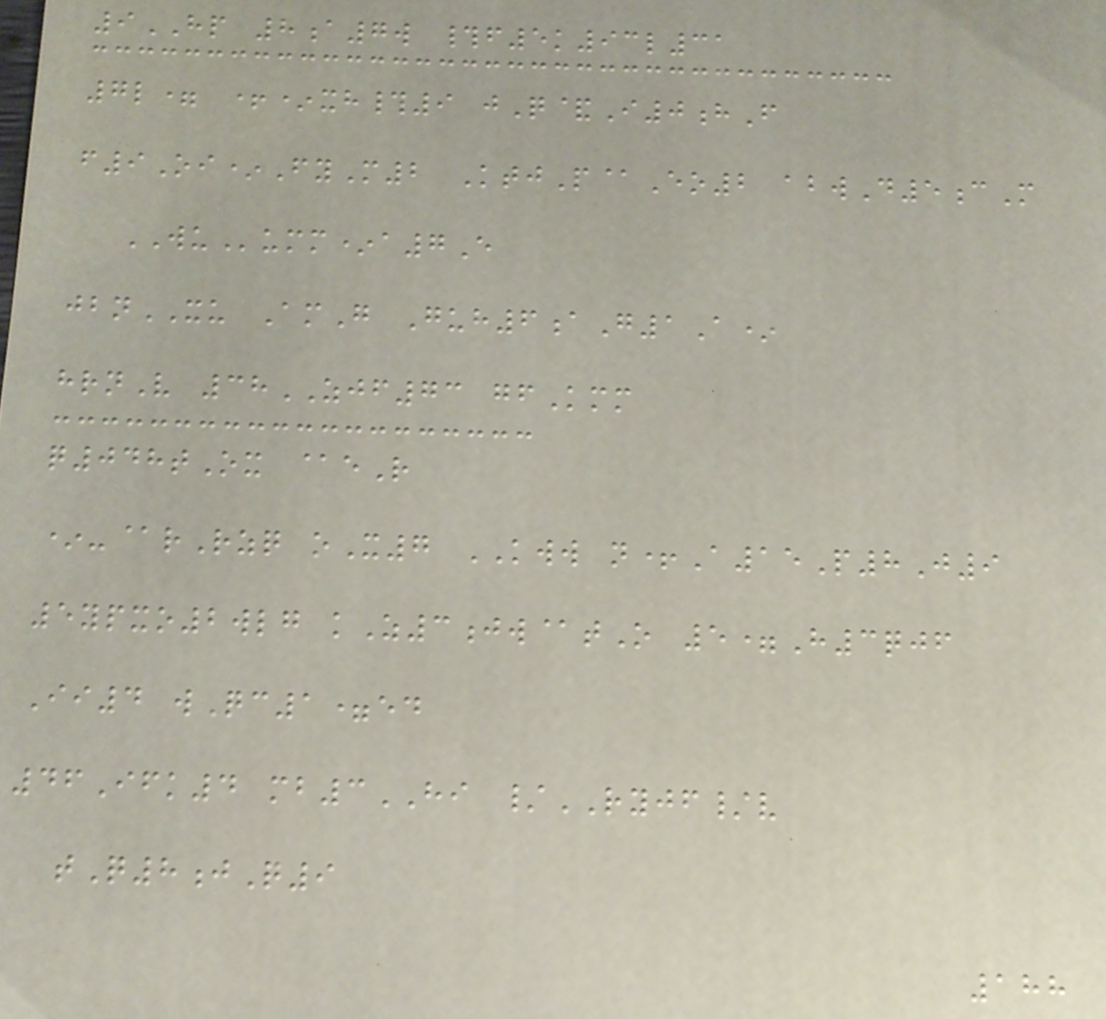9HP 8a7w #f5k93l31
7l= +*xh#9 jQ&I0hF
f9Oi*FyM2 KtjP@Eo2 abwD5cM
WUumm*a7E
jbnXU AmG Guh6aG1A*
hrnV 38ZJF73 gfKmm
q048tOx @eR
*-@rRzq oX7 KWW n+A15P8J9
5ypxo2wlg kZ3jw@tO 5=H3qjf
Ii4 wQc1=ed
46Ifk4 mb3HI /RYJF/v
tQ8jQ9
188
